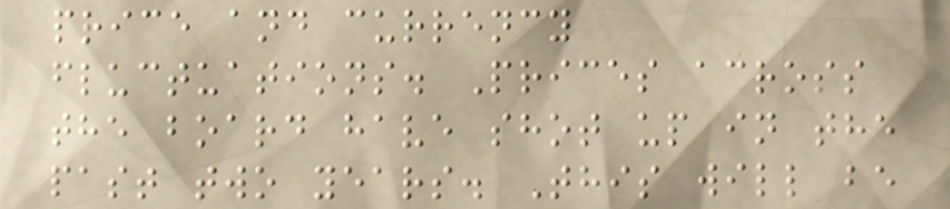price and currency
fluctuations. Prices across
the board have shot up in the
past two years. This will be
